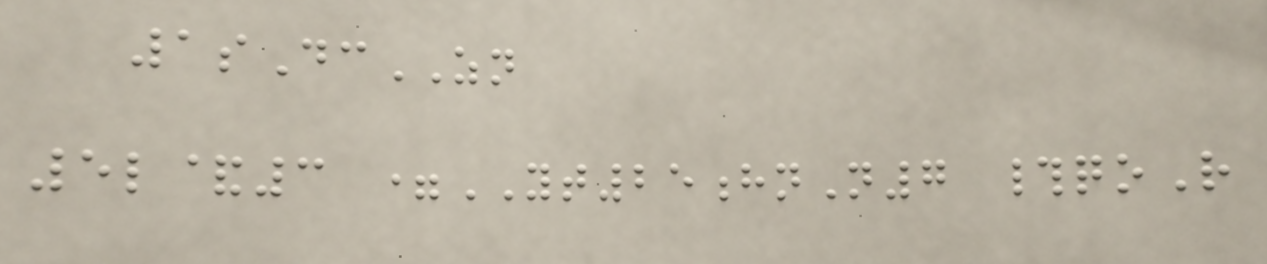1sDcZN
5l&3 =YT25hnN7 #qoR
